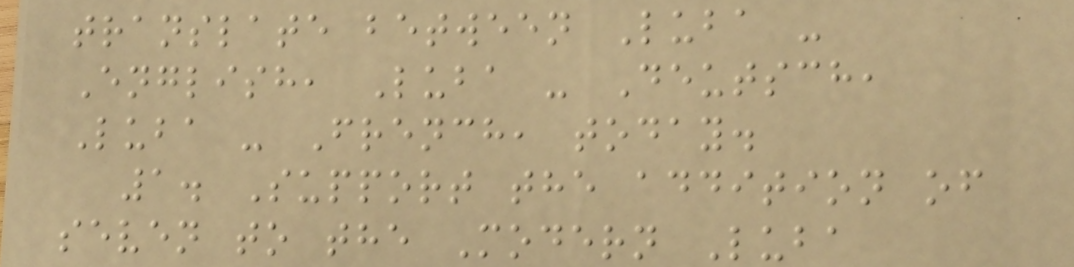translate between Luba -
English, Luba - Deutsch,
Luba - French, today.
1. Support the addition of
seven to the Modern Luba
